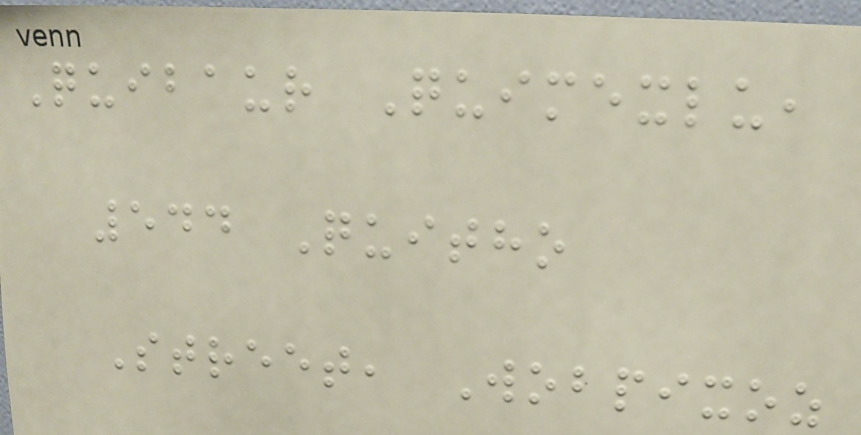Quibaur Quimexlu,
544 Quitho
Street, Wobpixoz
